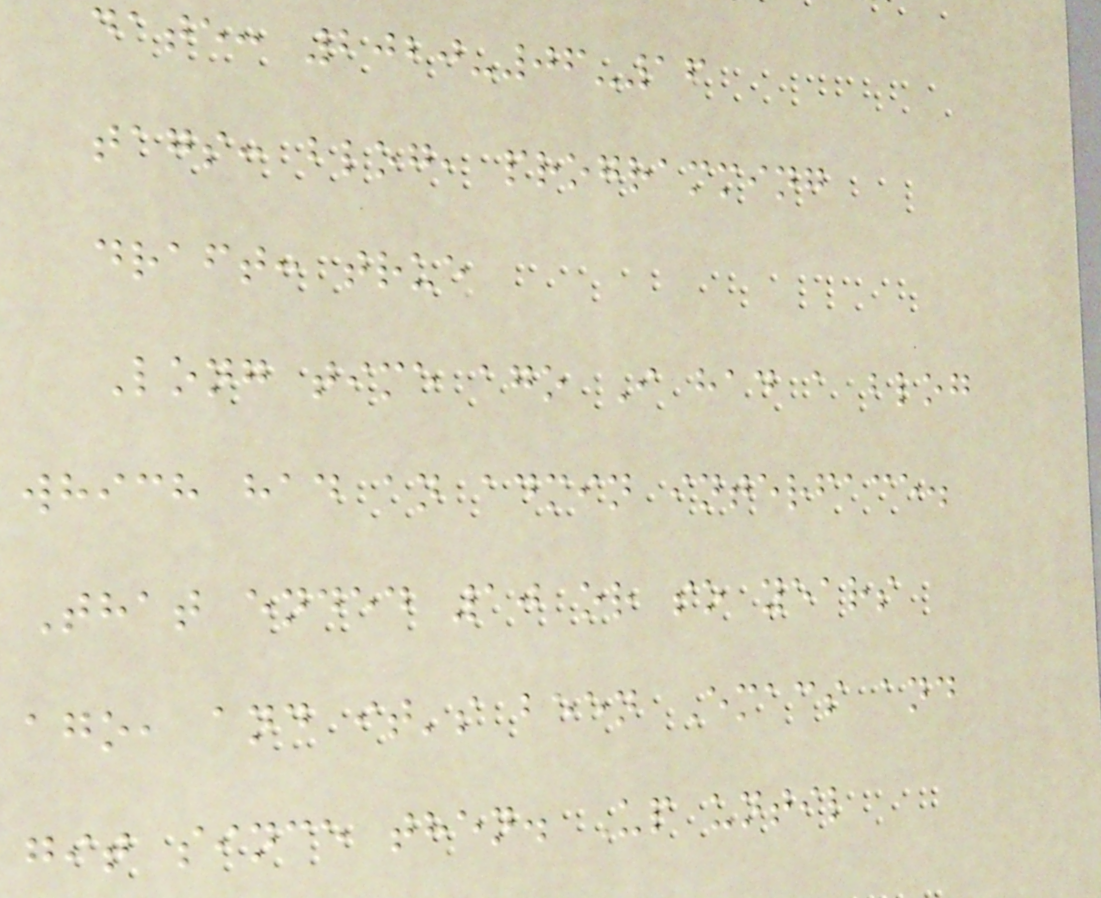date: 2020-06-16
tags: blog, programming
draft: true
Long time ago I had a blog
which had an admin interface.
That ended 10 or so years
ago, and it's been Emacs and
git since then. Up until
